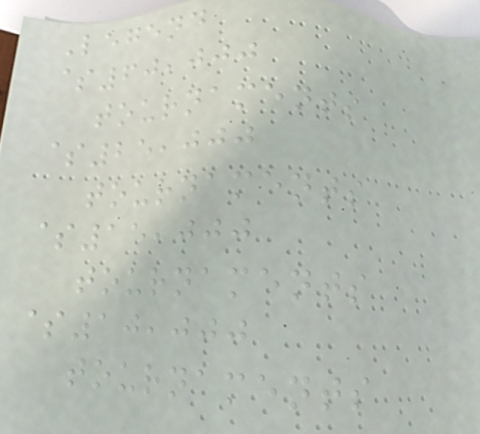Legend
$60,000
tournaments
$25,000
tournaments
$15,000
tournaments
$10,000
tournaments
